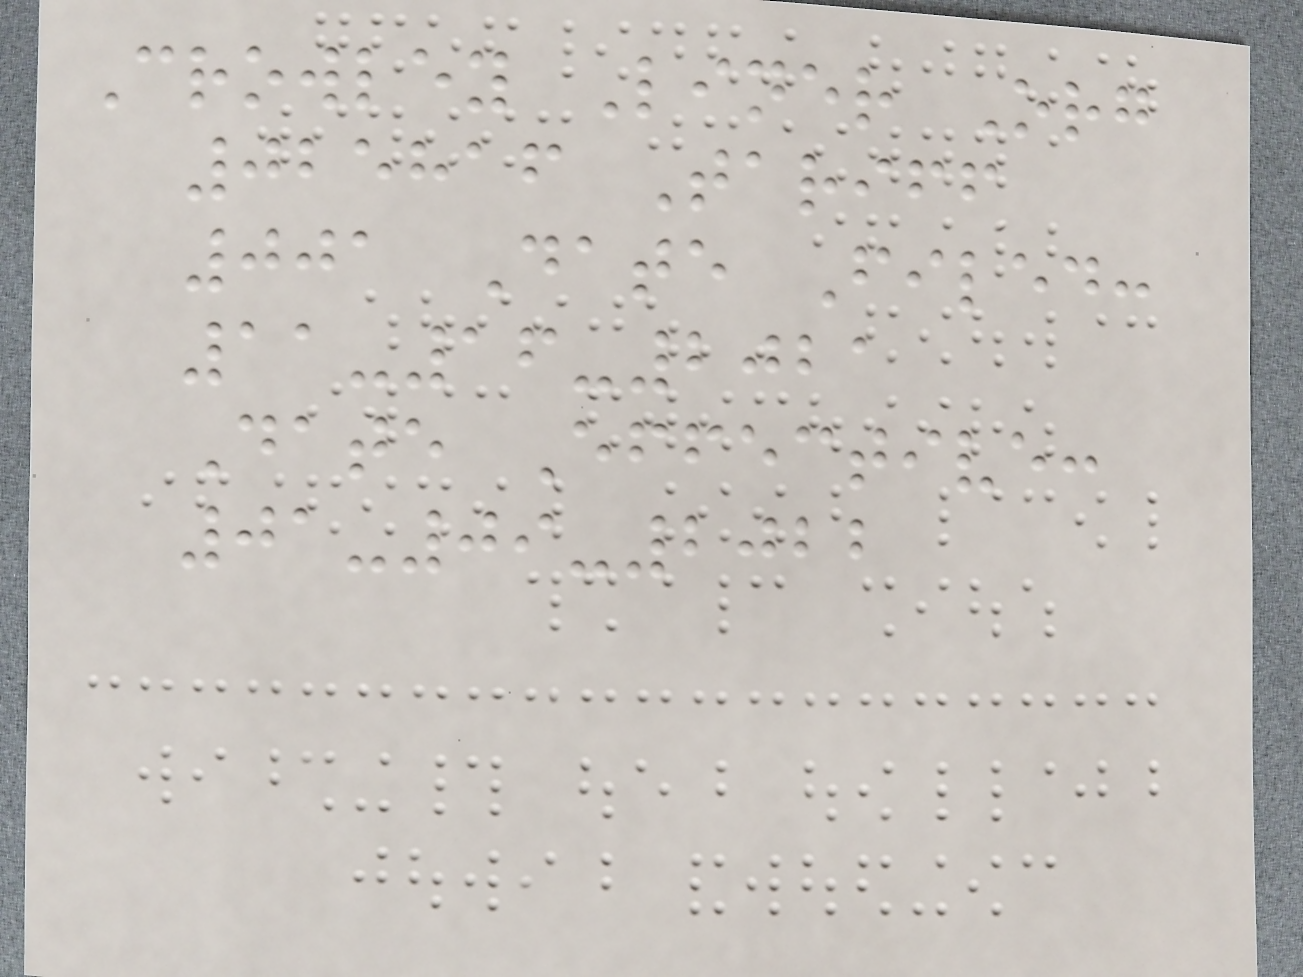Crowley Liner Org
025816 Tariff
001 Date Filed:
11-16-2021
Date Effective:
01-09-2022
